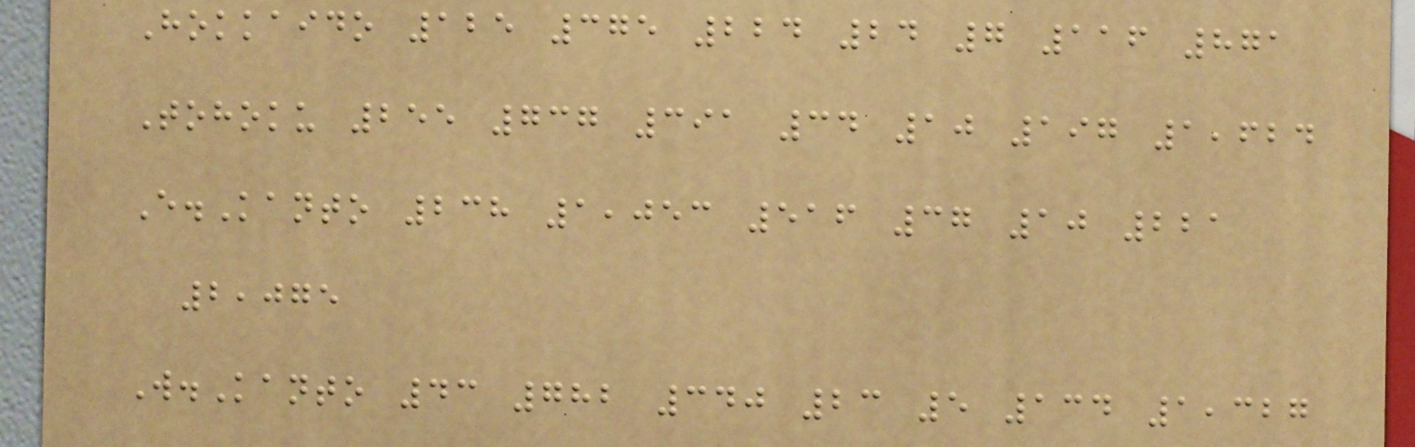Hokkaido 125 375 224 24 7 116 871
Tohoku 255 737 391 34 10 197 1,624
E.Kanto 238 1,053 516 37 10 221
2,075
W.Kanto 43 782 340 23 5 134 1,327
